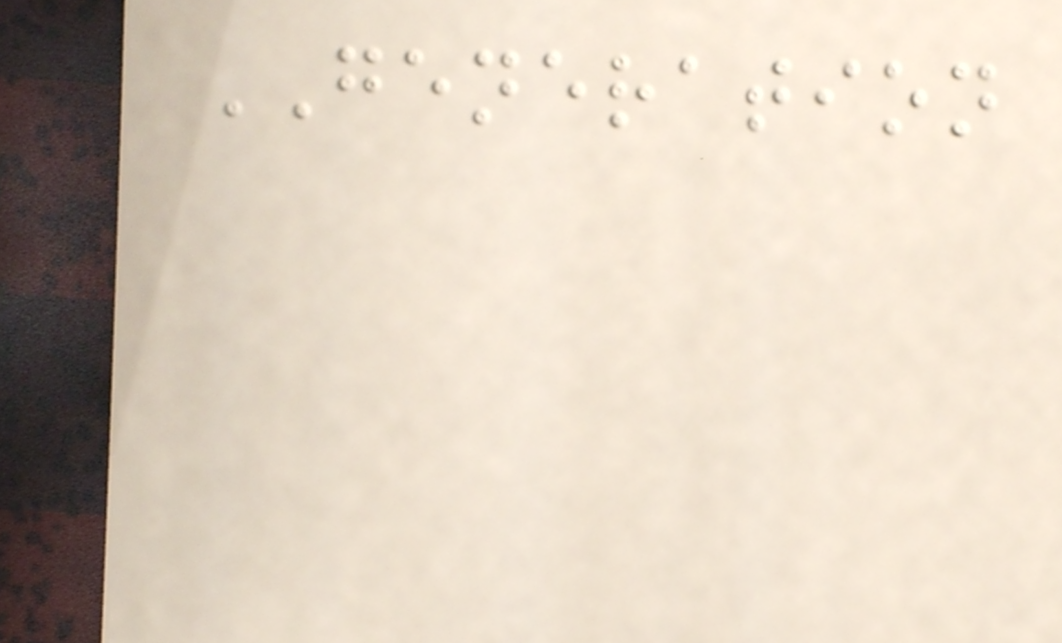GENERATION
